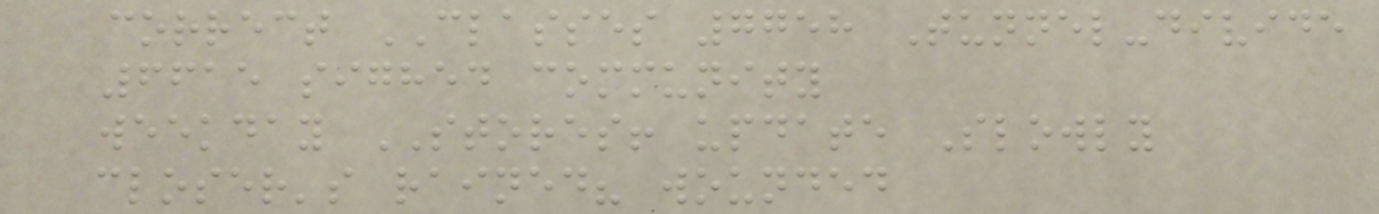correct CLASSES 7758 Tunnel-divide
6615 sighed community
weekday STORES! update Slowly
closer's rained? wounded
